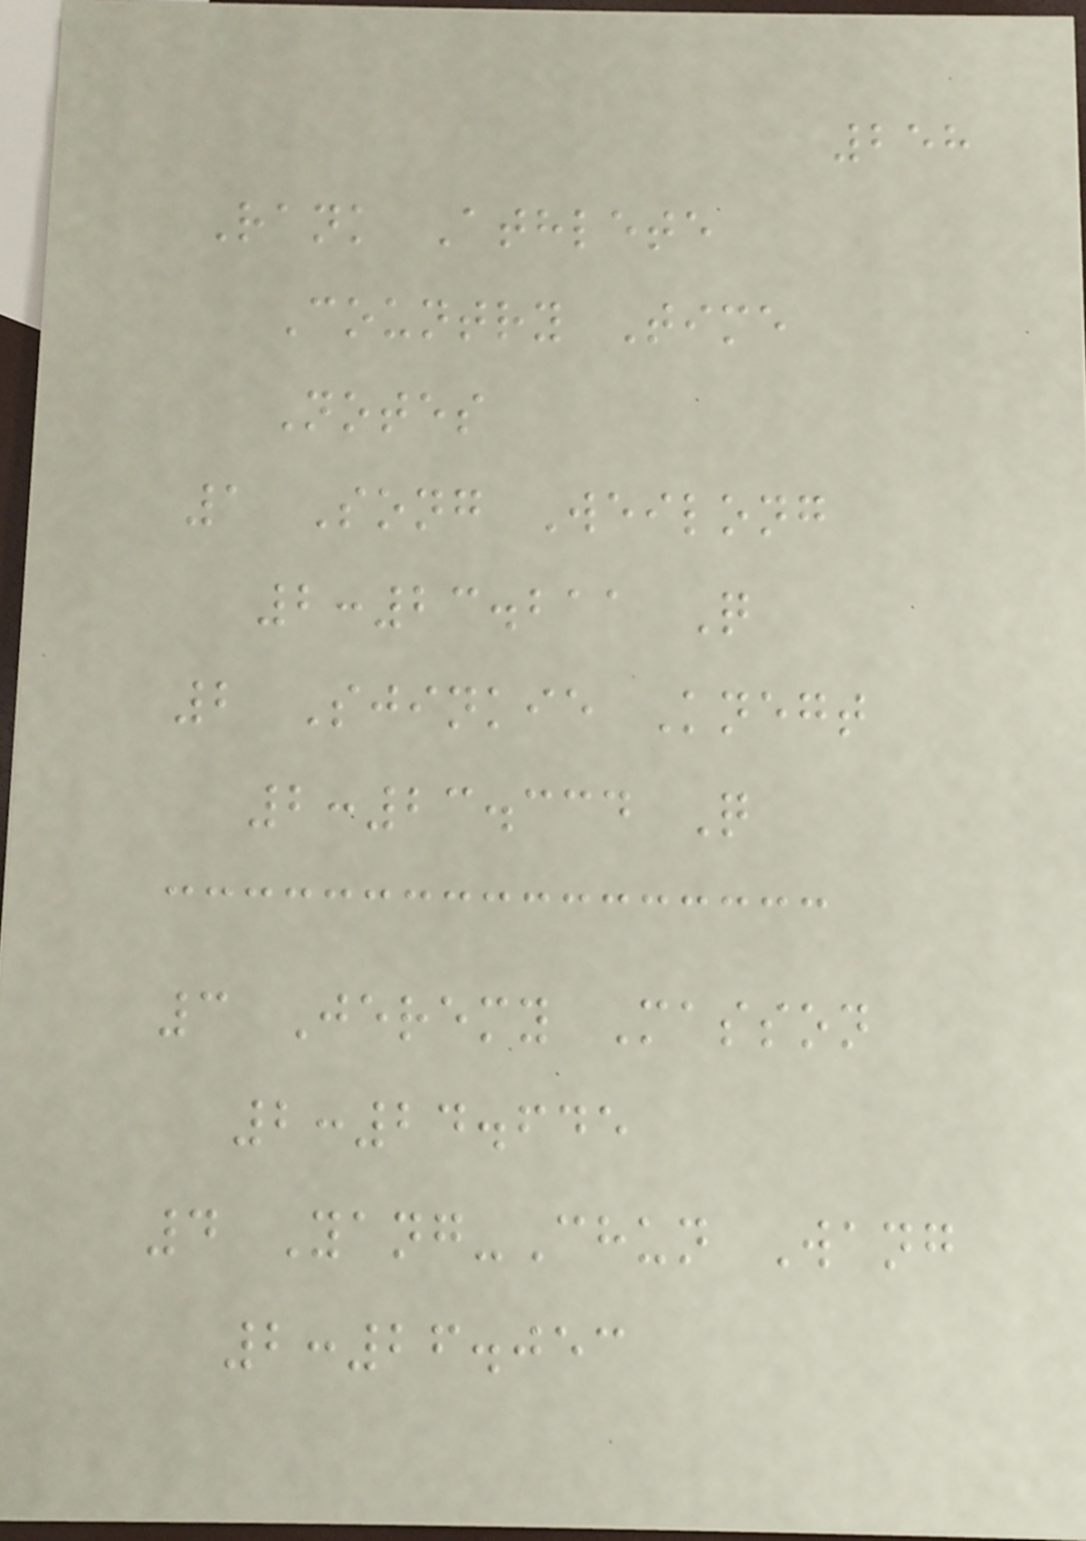258
Rank Athlete
Country Time
Notes
1 Song Weilong
2:23.211 Q
2 Sjinkie Knegt
2:23.334 Q
3 Jeremy Masson
2:24.645
4 Yang-Chun Wang
2:26.053
